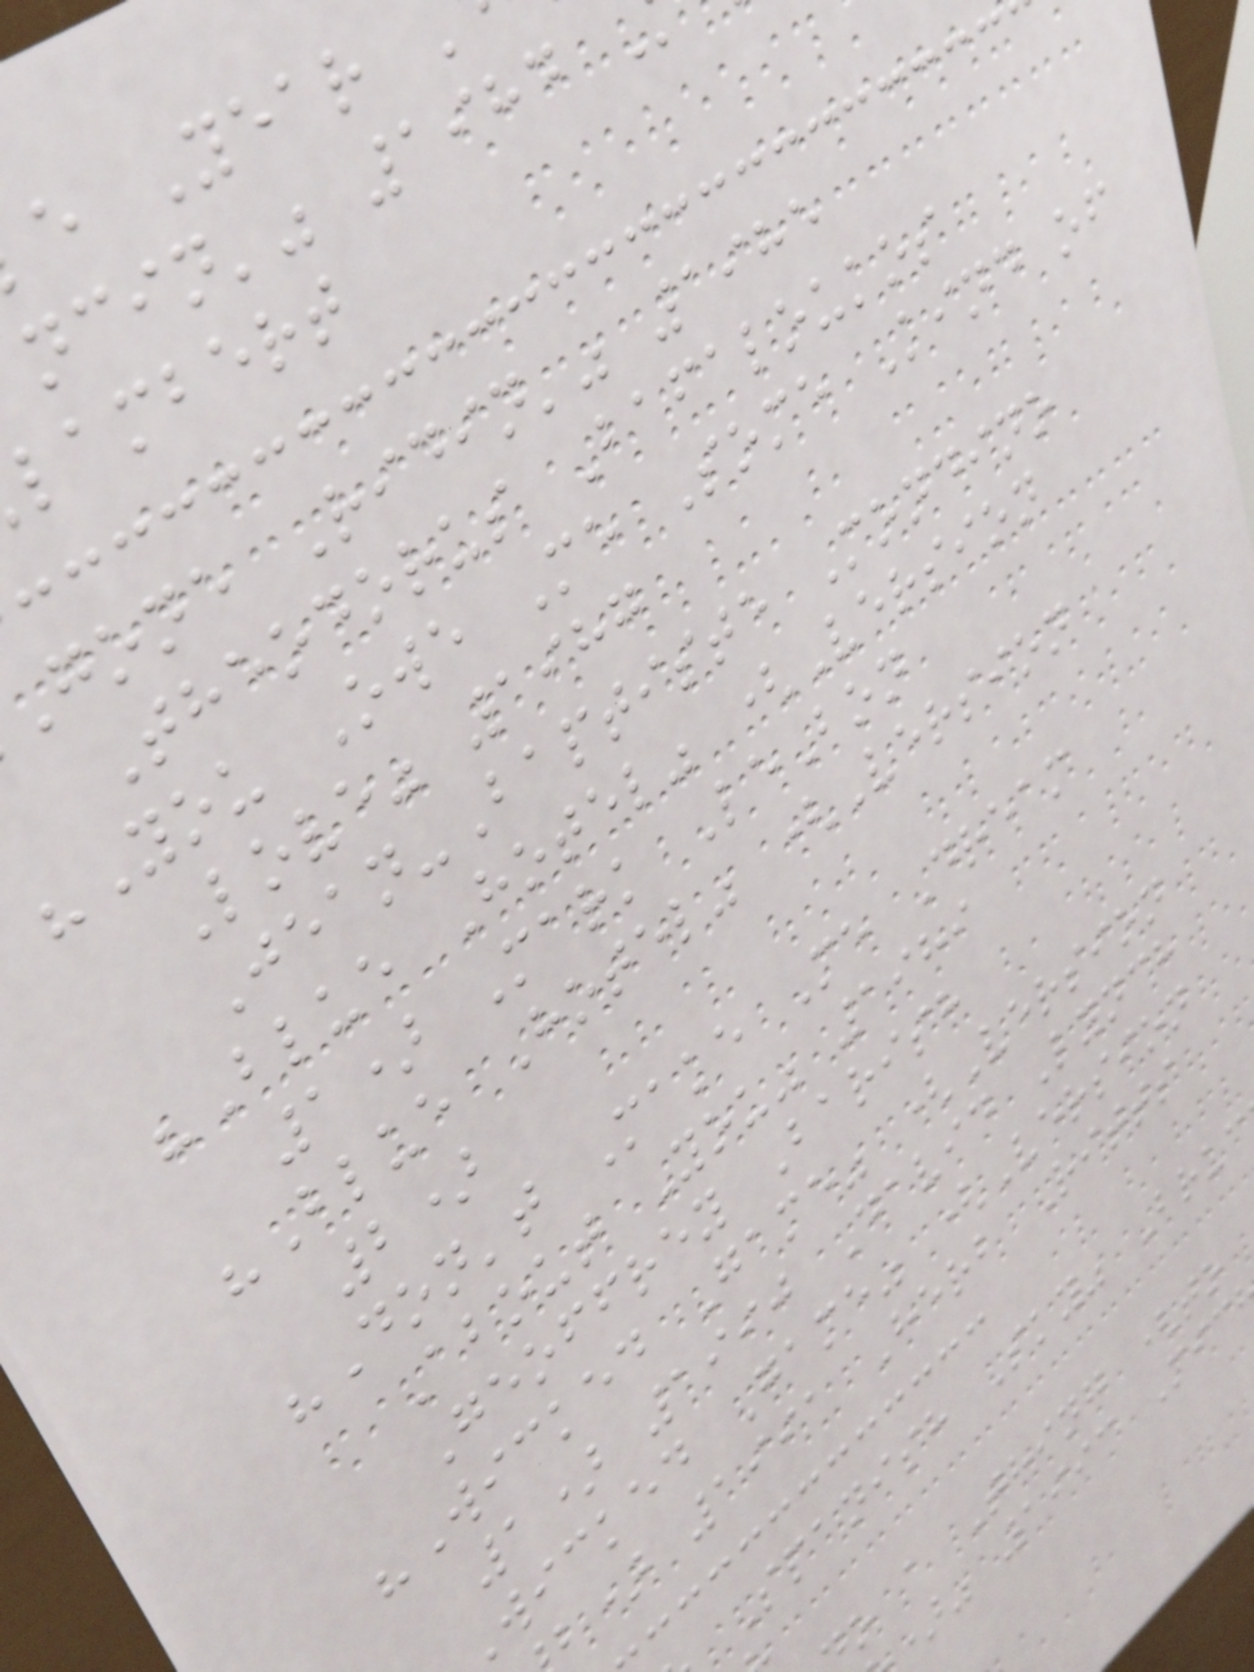e Year
ncin'" 1984
lambert
gone Ridin'" 1985
Theodorus Bafaloukos
"You Owe Me Some Kind of
Love" 1987
Jean-Baptiste Mondino
"Blue Hotel" (Version
1) Mark LeBon
"Blue Hotel" (Version
2)
"Don't Make Me Dream
About You" 1989
Geoffrey Barish
"Wicked Game" (Version
1) 1990 David Lynch
wicked Game" (Version
b) 1991 Herb Ritts
Spanish Sky" Bruc
o a Thing (to
1993 Mic
